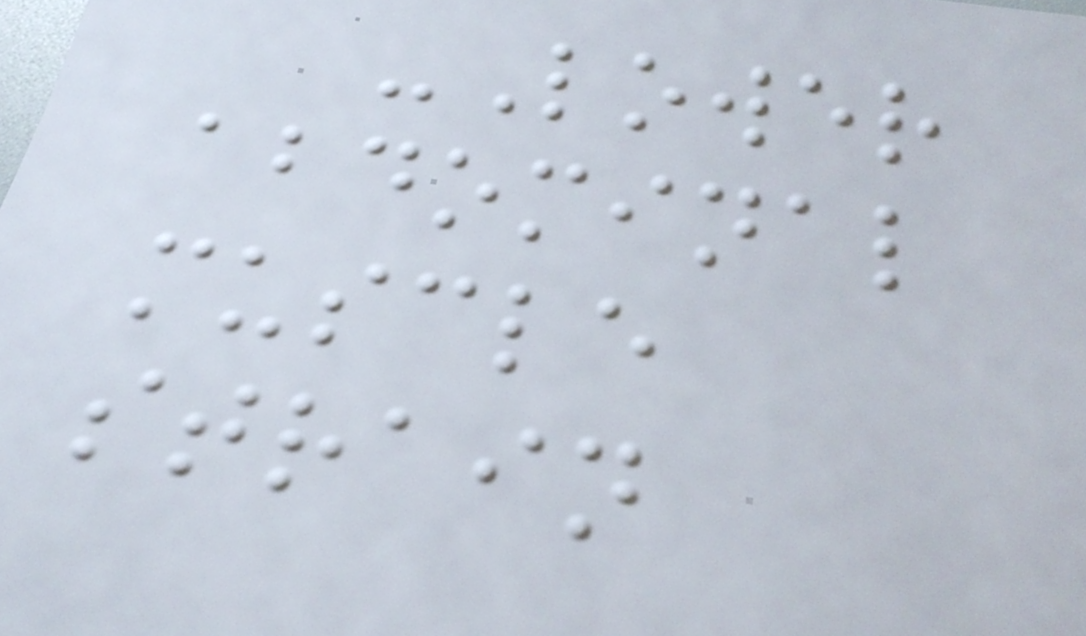-Lower
abdominal
muscle
strain
